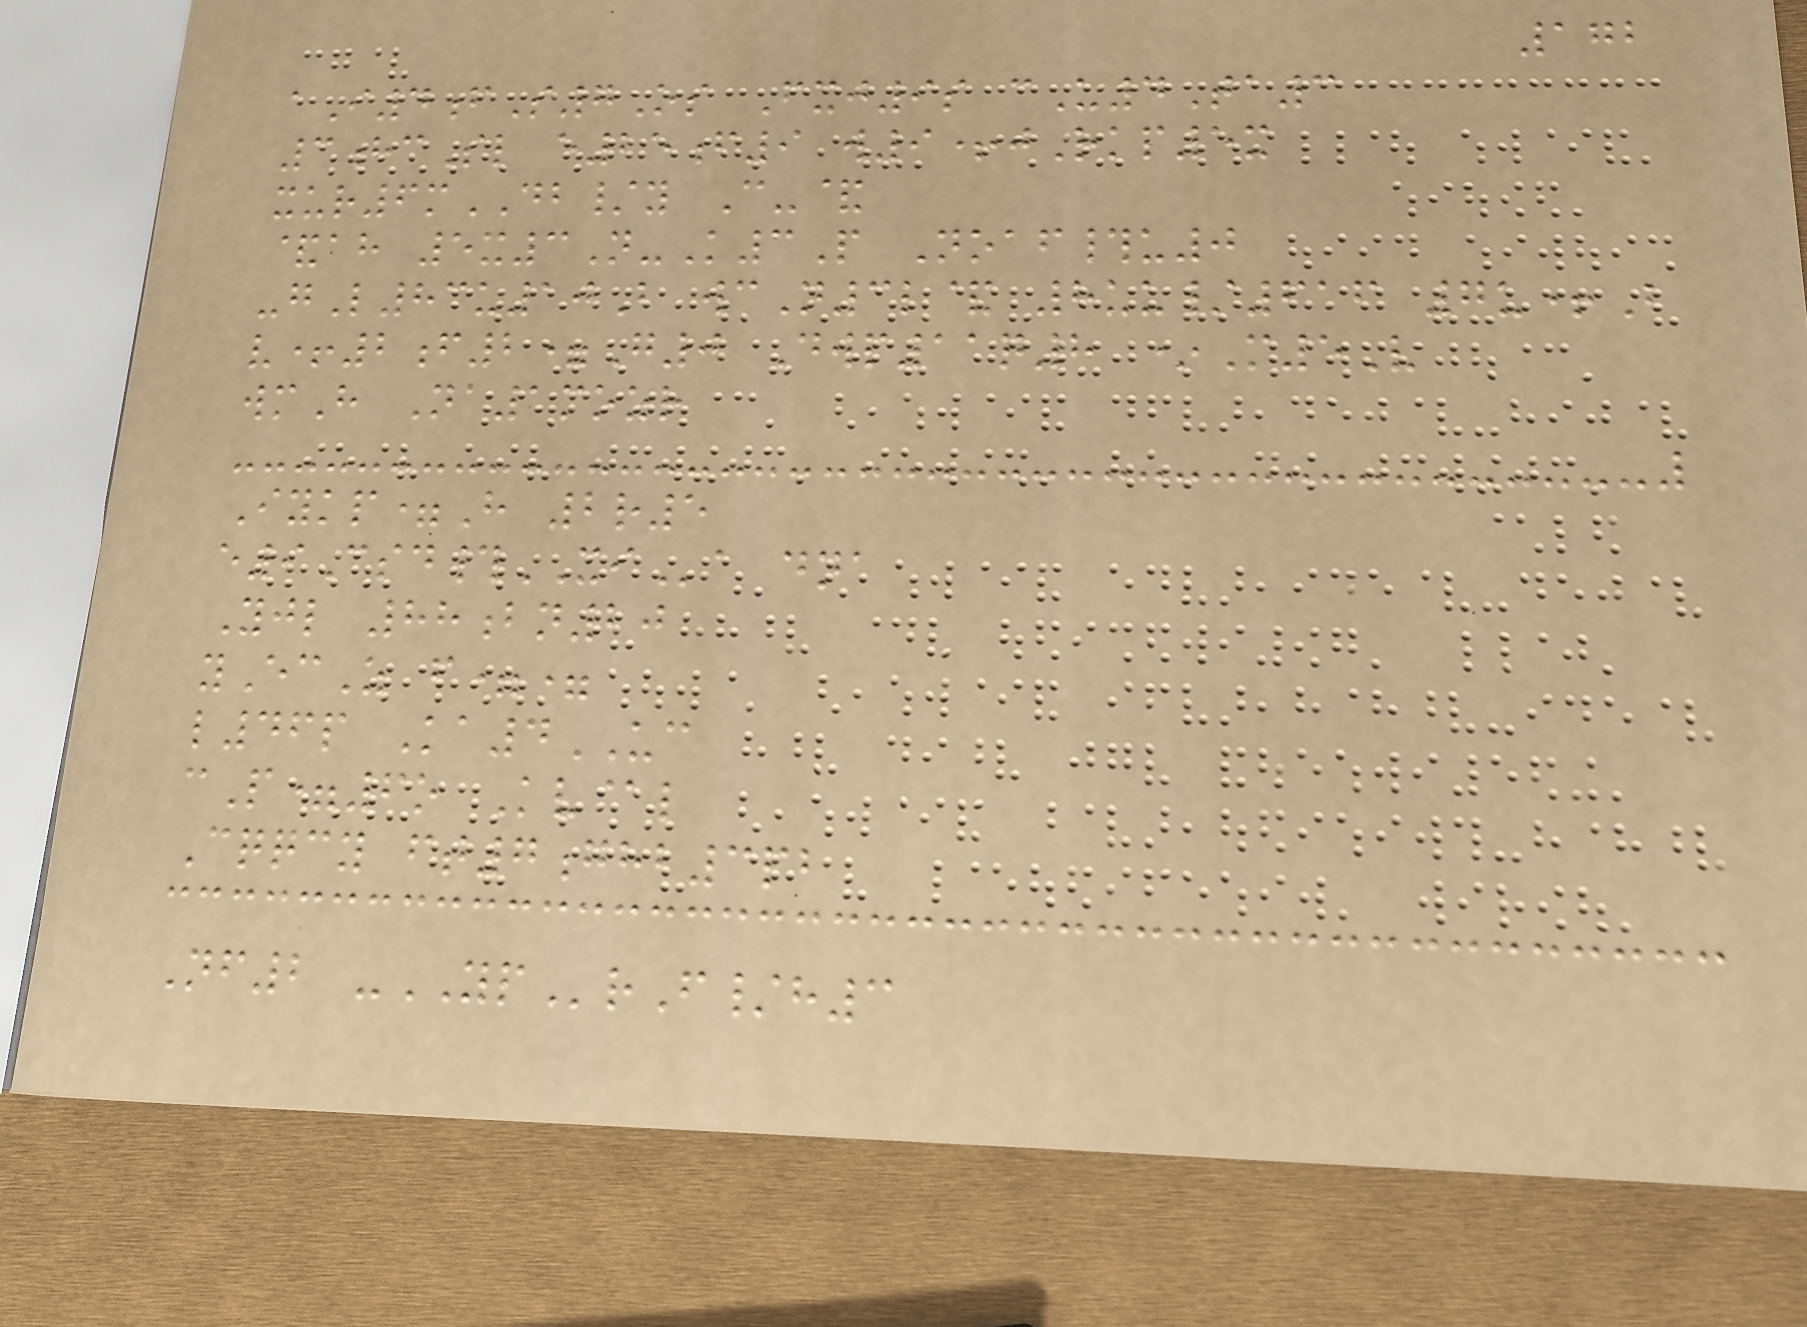172
aI4fS7Os Fxj9s cU4Ta3
3hcSl e25f9 w9+jRkp5x
xur6mDB/y C-&
&ah 5x3N-K3P Noaf#u0
-gL83u10B wcN3l& 8uu/616 7u+B
v+2f2=G0 Dwp11q8 *M5V
wmH Na1mozr
Iykp=H 2r5
e9Csd#XIa dna
Yjl 88bn20
yEcZ f==
l46p Ka4UC
cP=6o Kv@l
Cqqcy ft7ghb3pb
Nf2 -YPrF/h3
